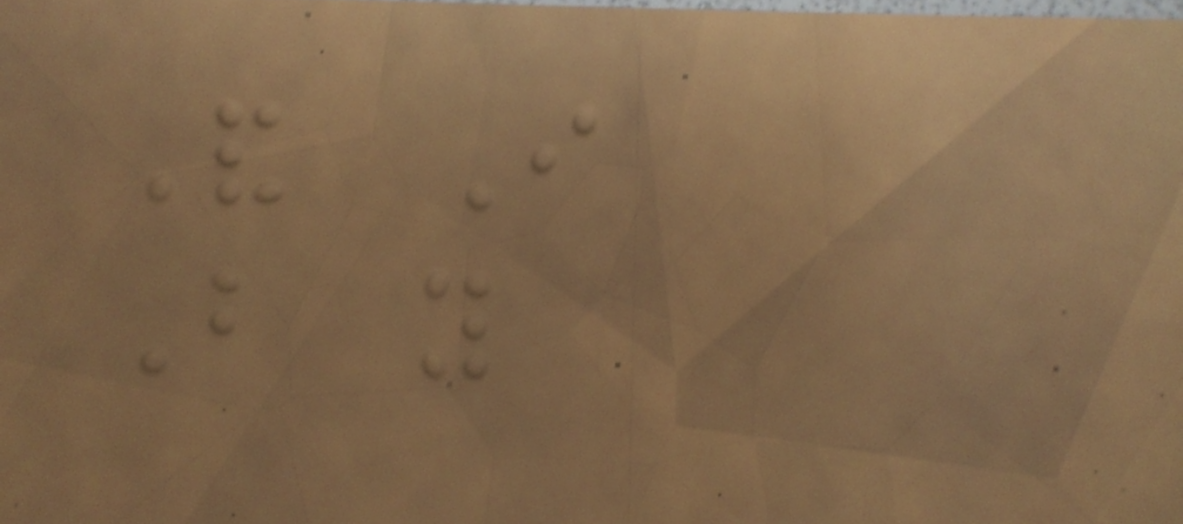And I
But you
